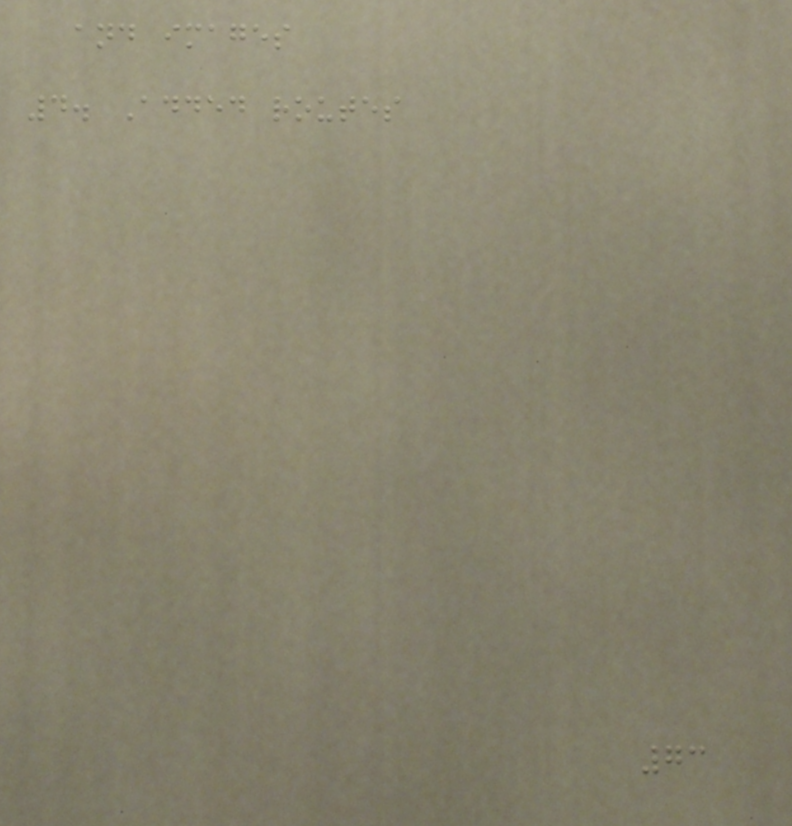and images
4. Added routes
73
